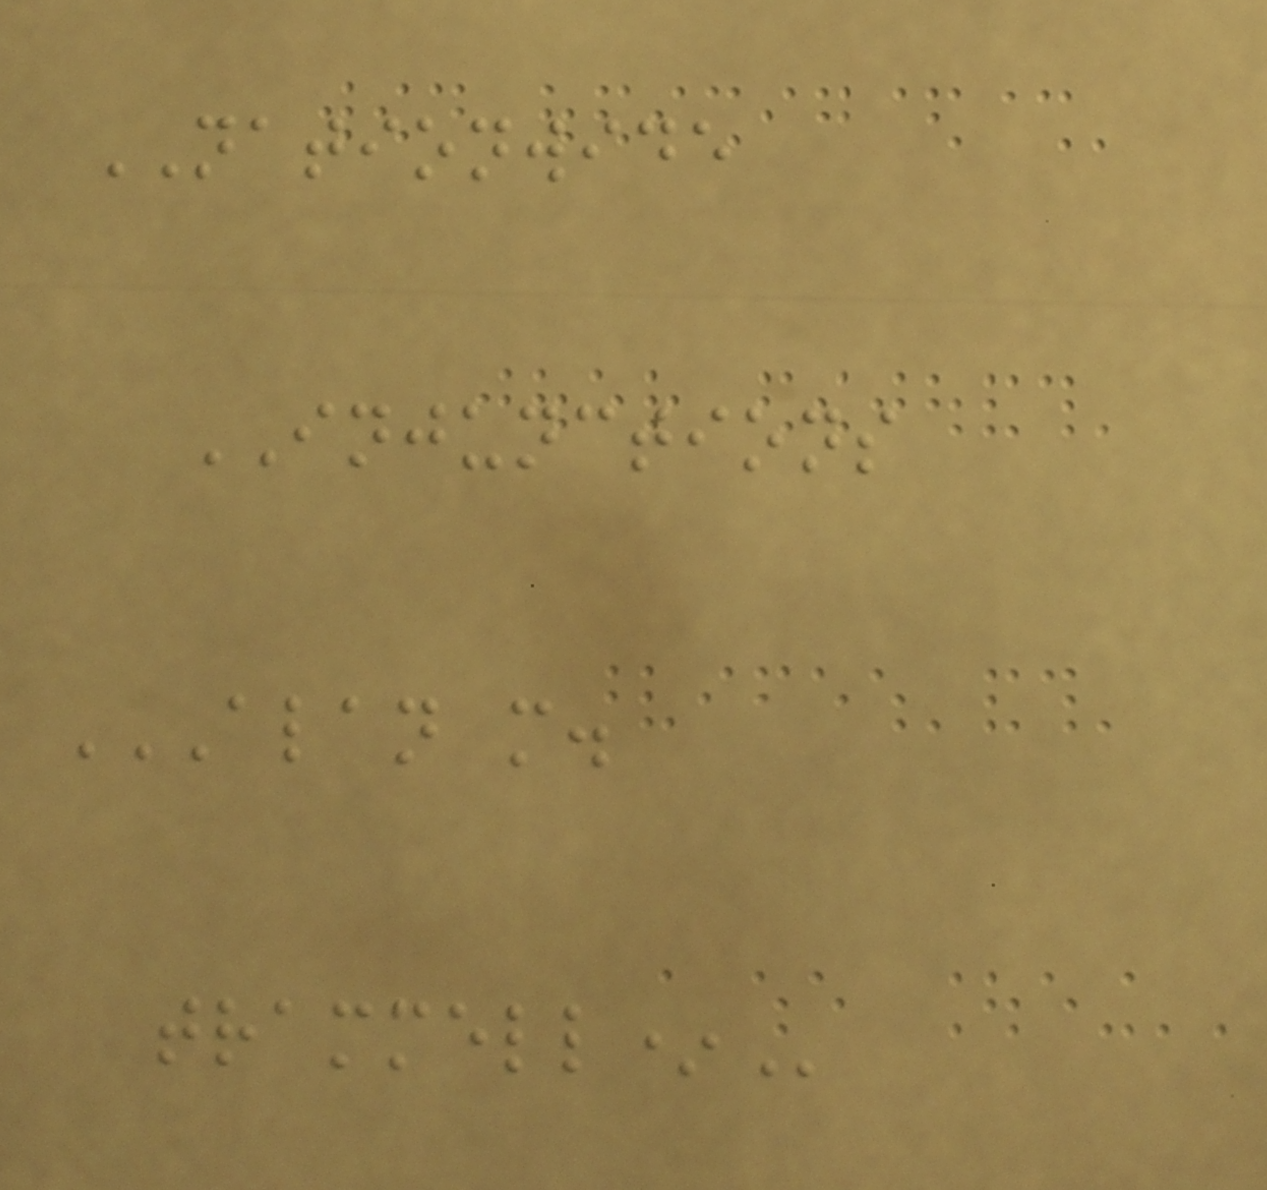NATIONWIDE
INJUNCTIONS
ALAN M.
TRAMMELL*
